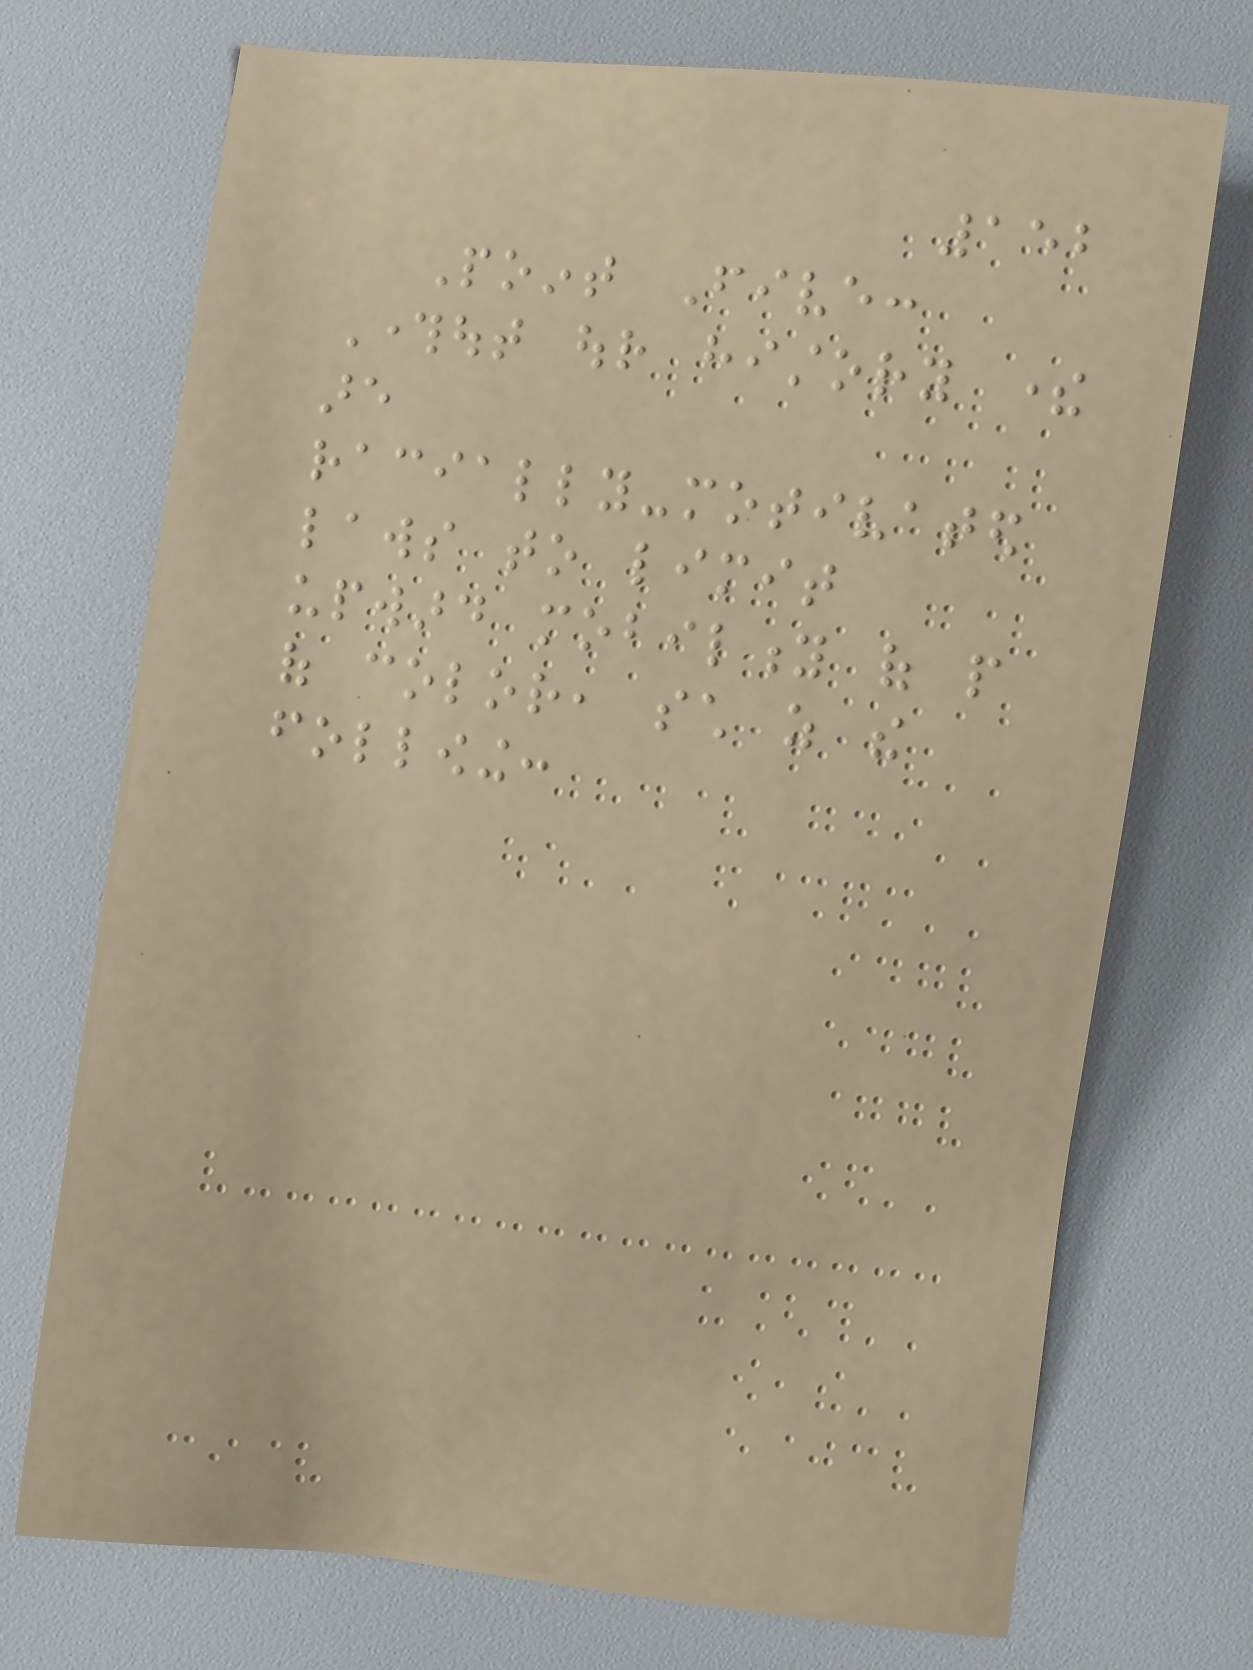152
Point Five:
Throughout our history there
are
racially-motivated
laws to limit
upward mobility of people
of color, such as the
following:
